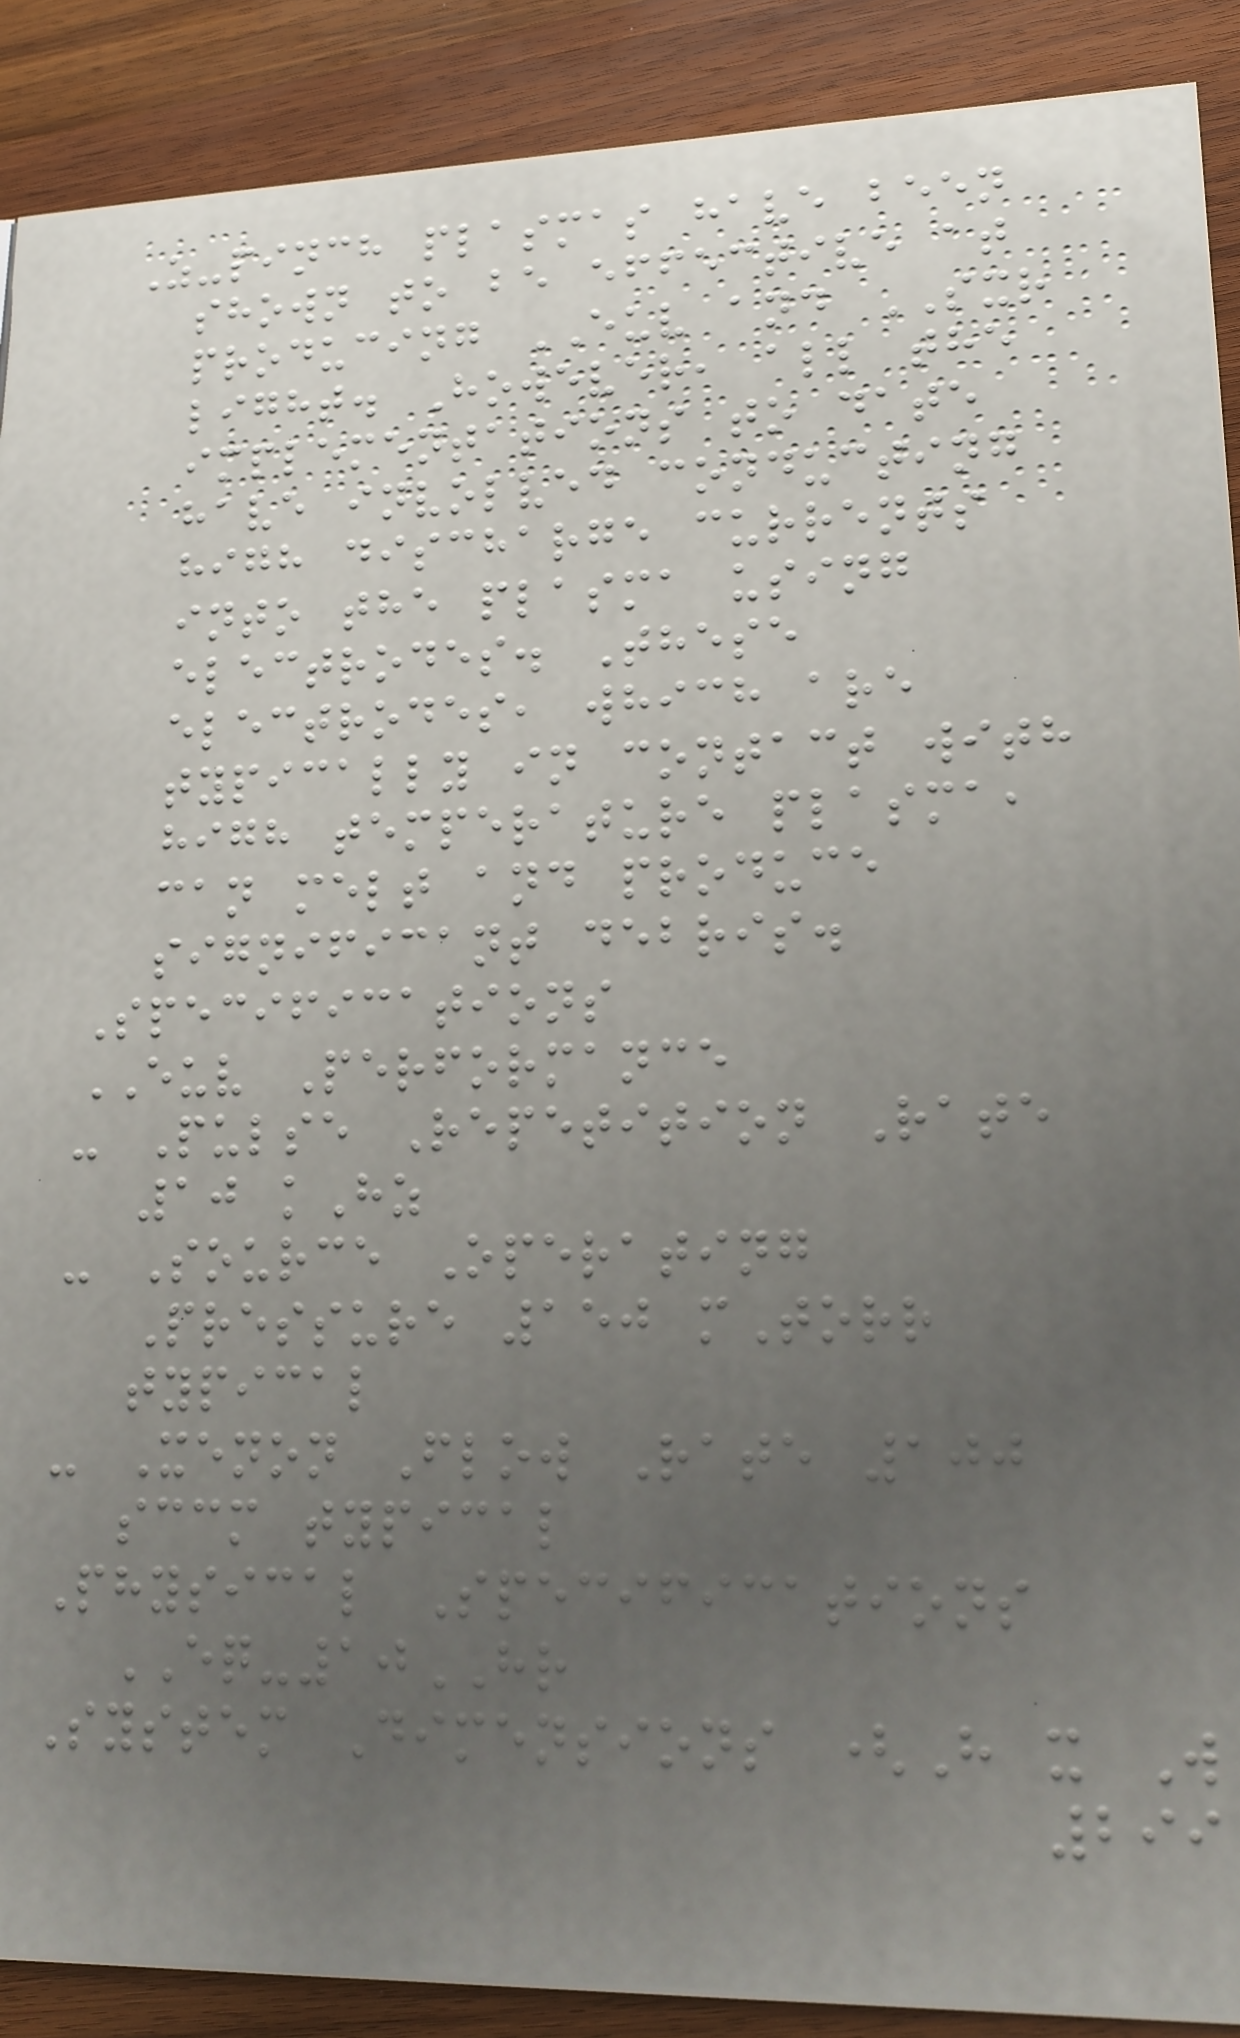Z-pinch plasmas have been
shown to be effective at
producing EUV and SXR
light. However, all the
implementations to date
have involved conducting
high discharge currents
into the plasma using
electrodes. These
electrodes, which are
typically in contact with
high temperature plasma,
can melt and produce
significant debris.
Specifications
EUV Performance
- Pulse Repetition Rate
10 kHz
- Source Operating
Pressure 150 mTorr
typical
- Xenon Flow Rate 100
sccm typical
Physical Specifications
EQ-10HR
System Dimensions (H x W
299
